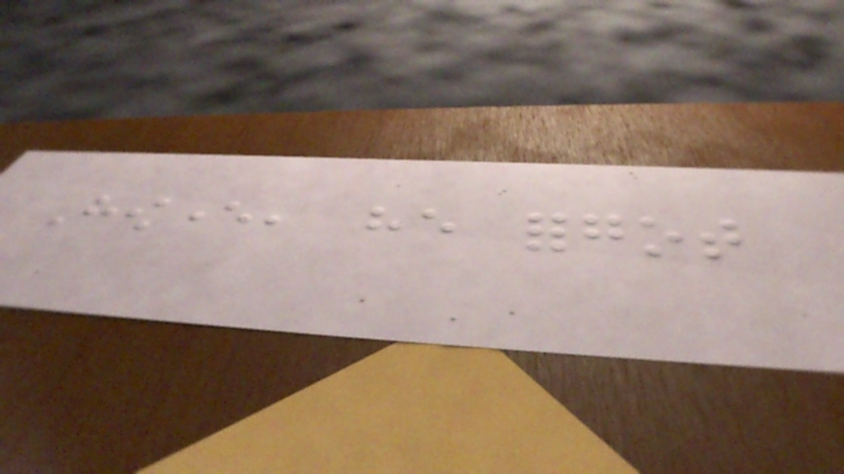However, he forgot
